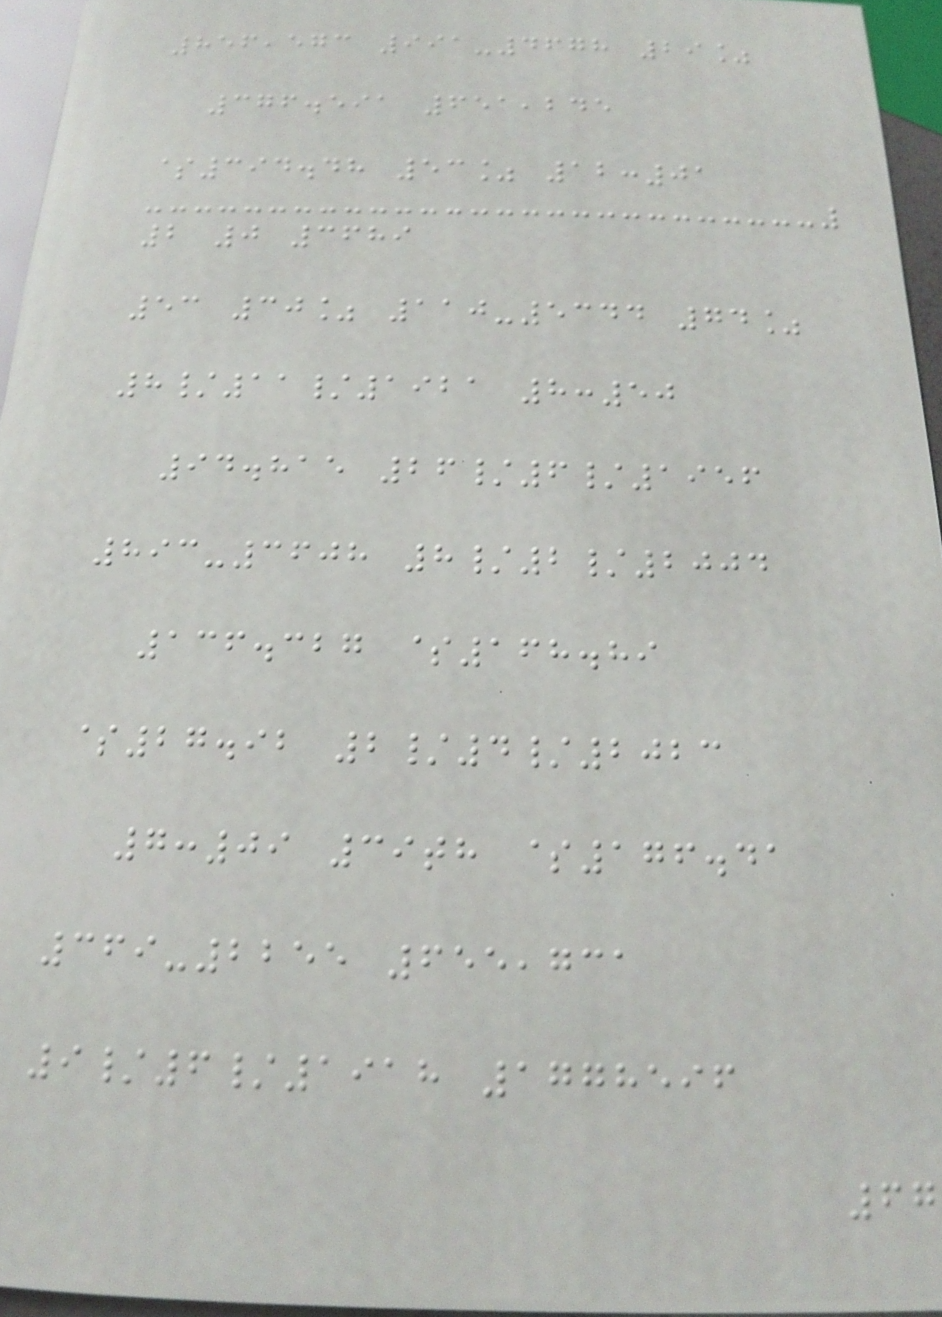856,573 991-4678 29%
376.591 651,245
$394.48 53% 12:01
2 0 3689
53 30% 110-5344 74%
8/11/1921 8:50
94.815 26/6/1956
893-3608 8/2/2004
136.327 $168.89
$27.92 2/4/2023
7:09 39th $176.41
369-2255 655,731
9/6/1918 1778596
67
